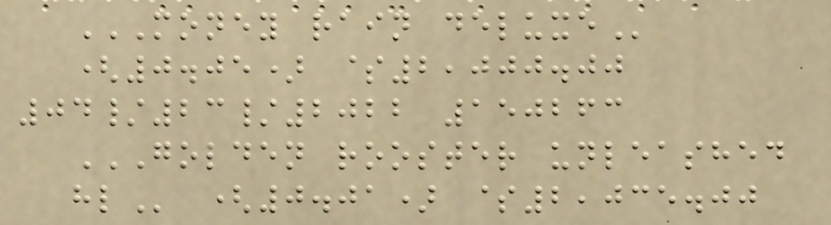MONEY RAIN DELUXE
(0.05) $2,000.00
04/23/2022 150263
GOLDEN ROOSTER UNLEASHED
HL (0.01) $2,035.00
